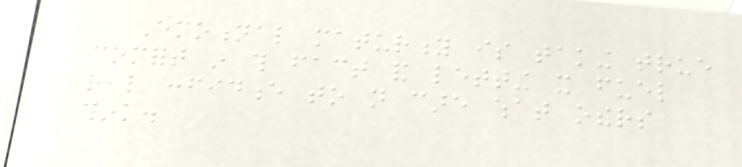Emotional maturity is taking true
comfort in this fact and letting it fuel
real confidence to not care what others
think.
